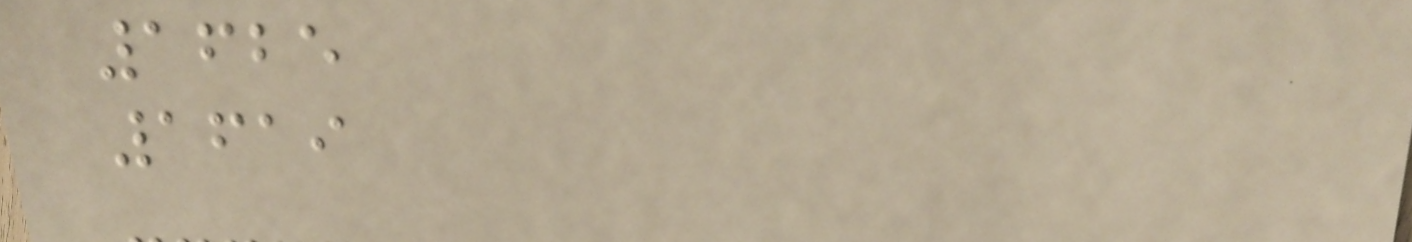1625
1619
